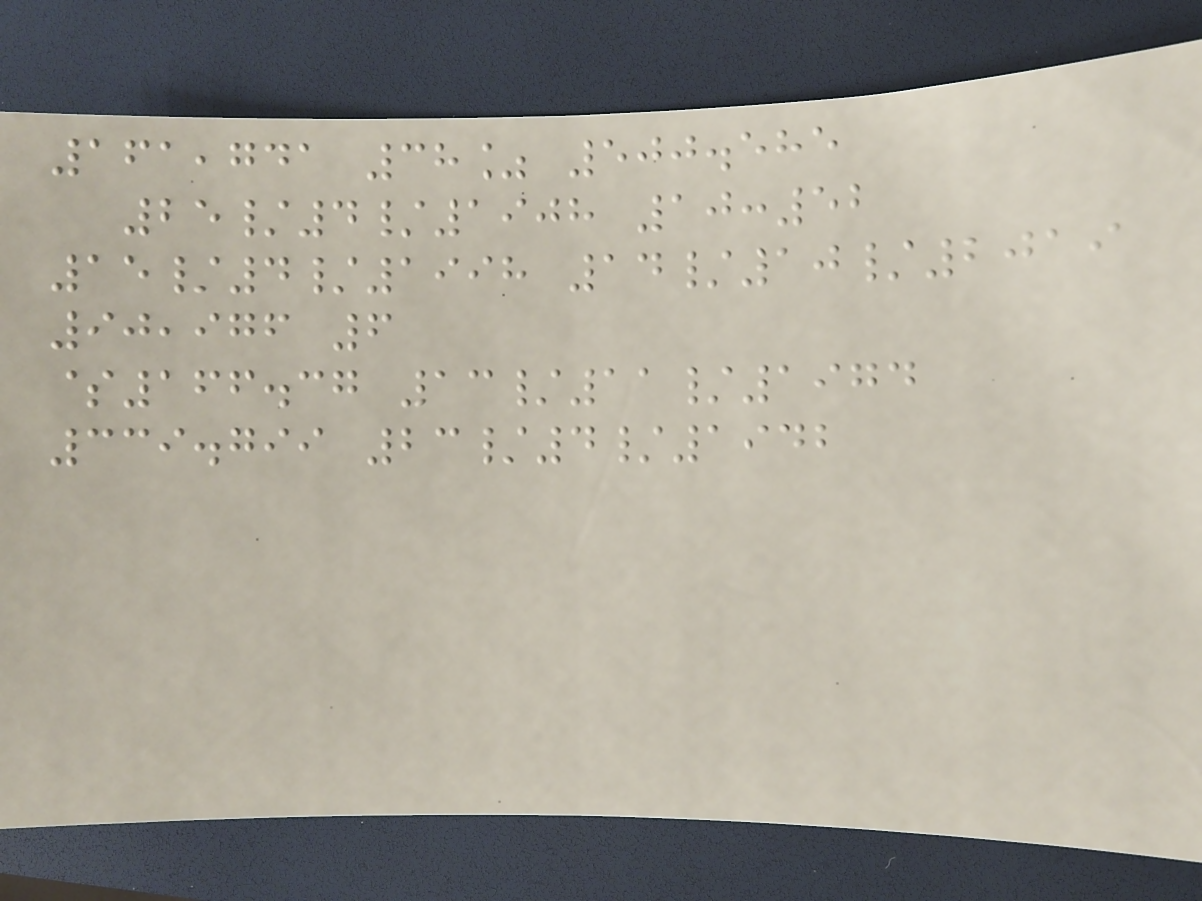161,741 38% 500.585
25/4/1908 10:52
15/4/1998 14/10/2019
90,976 6
$166.37 13/11/1974
339.799 23/4/1942
